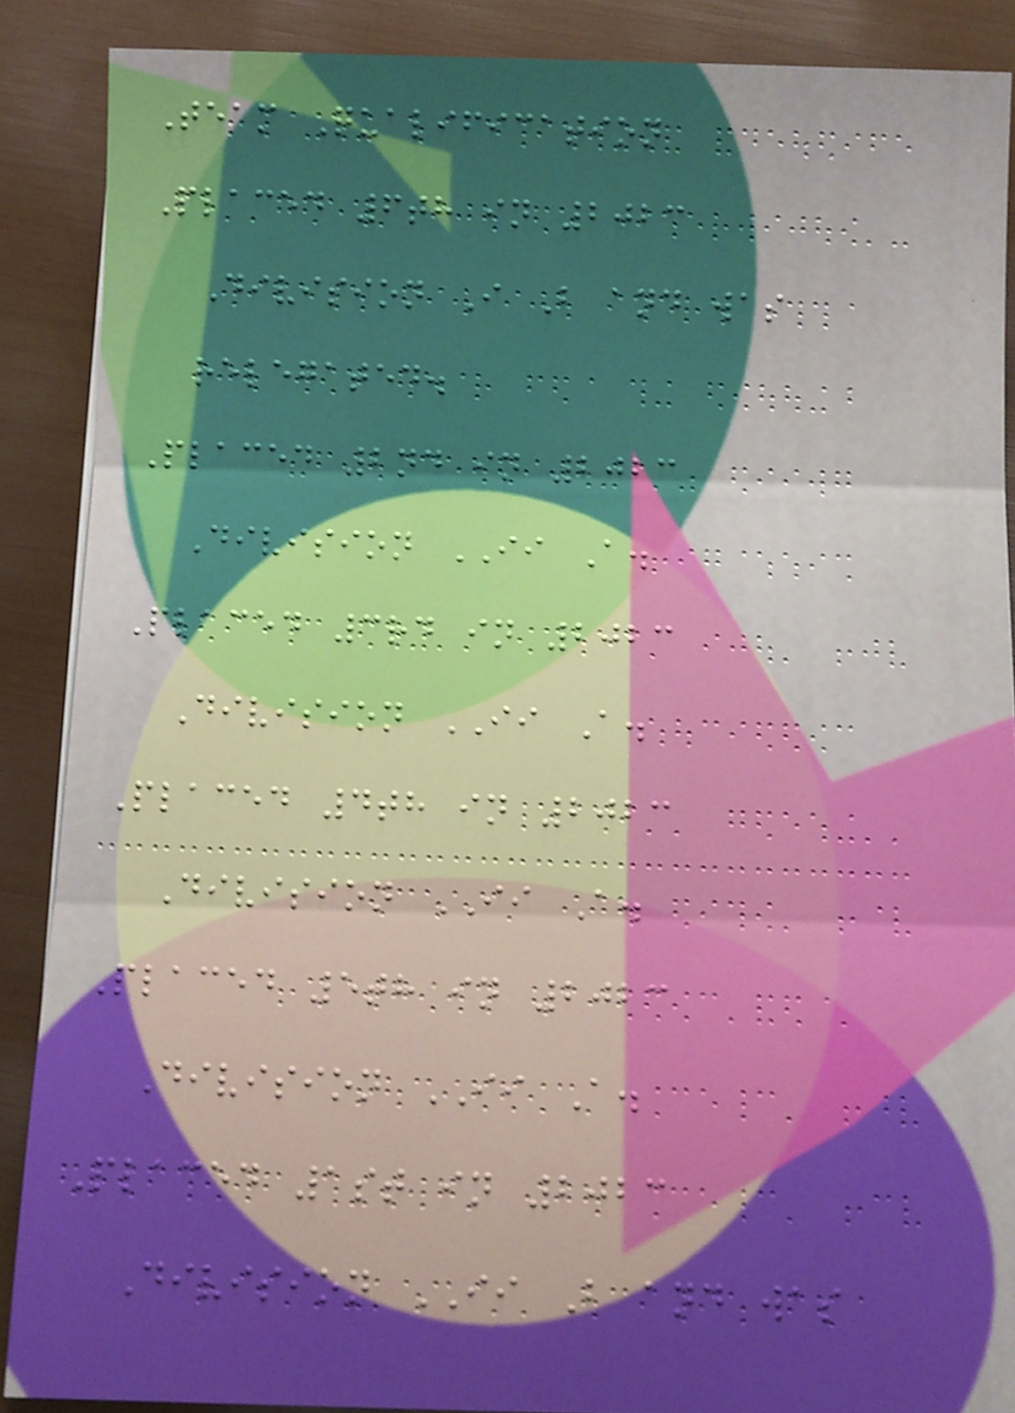Team Qualification
Placed 6th in 2023
Division I B and was
relegated.
Placed 2nd in 2023
Division II A.
Placed 3rd in 2023
Division II A.
Placed 4th in 2023
Division II A.
Placed 5th in 2023
Division II A.
Placed 1st in 2023
Division II B and was
